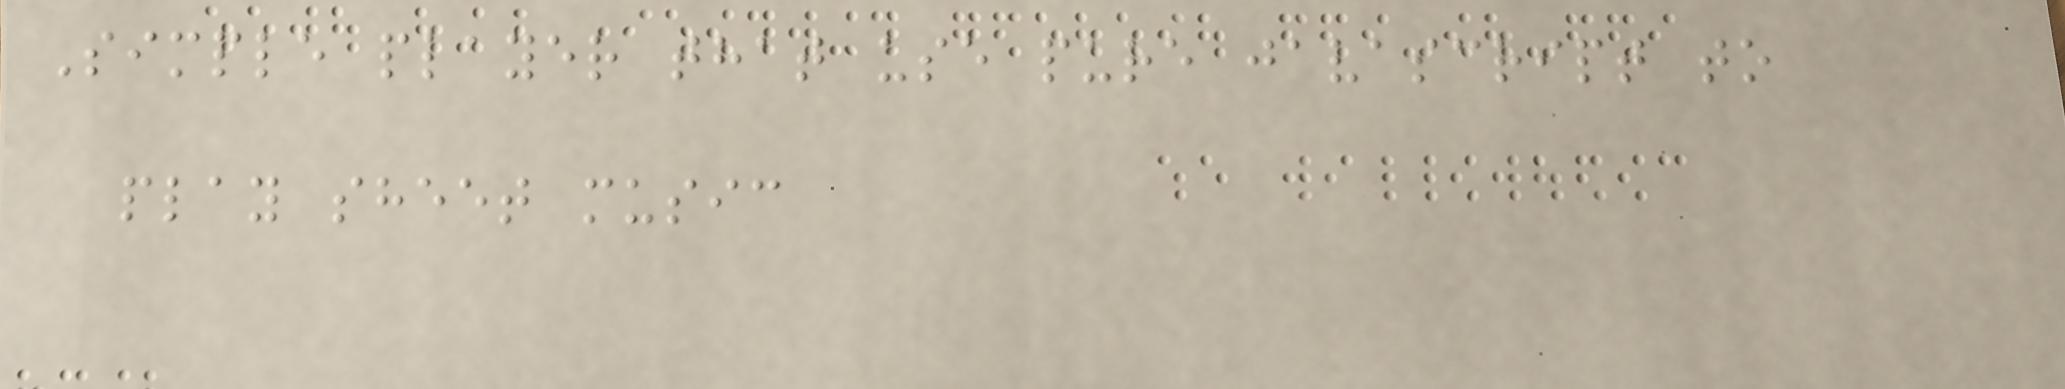Simple player that use pure javascript to
play sheet music
